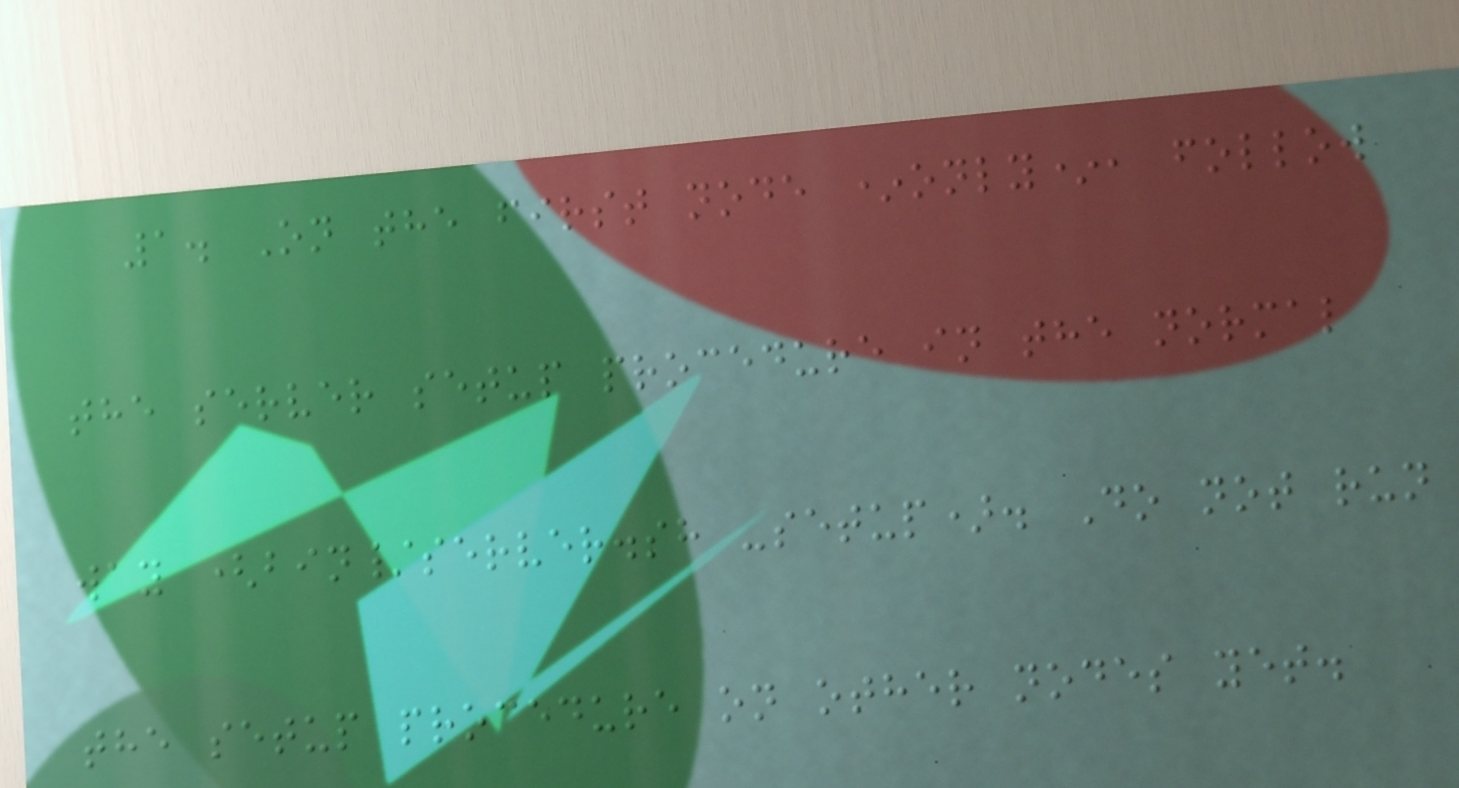1. On the first node *only*, follow
the server setup procedure in the normal
way (bin/server.sh -setup). Do not run
the setup procedure on other nodes yet.
